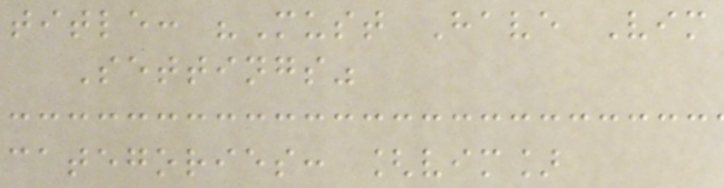title: "Must Have Vim
Settings"
categories: [vim]
